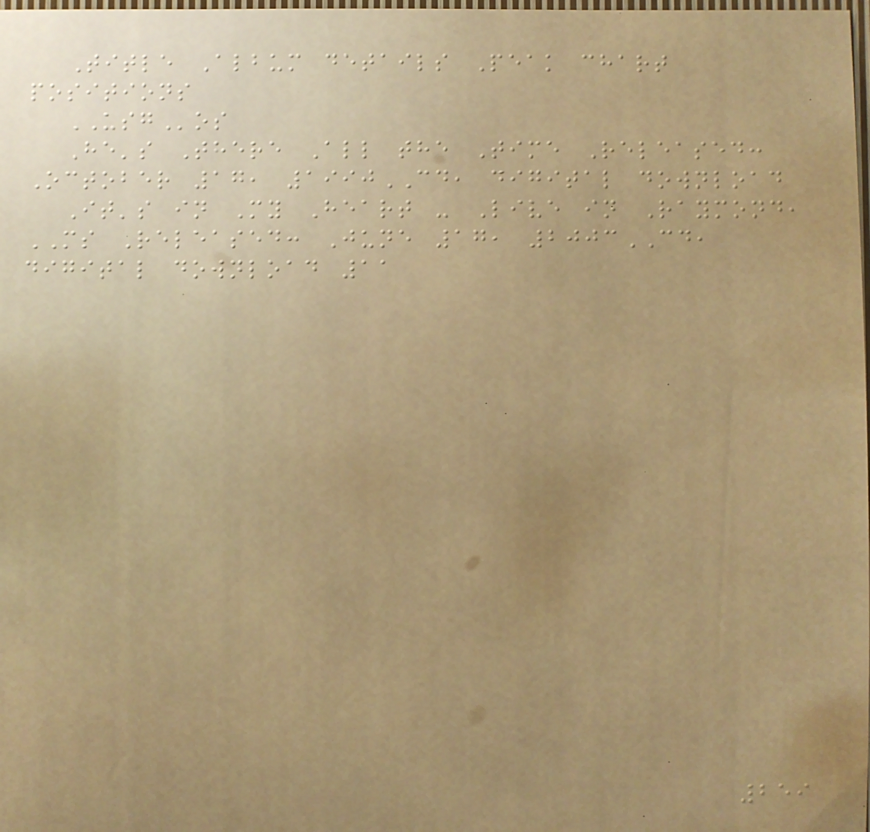Title Album details Peak chart
positions
USGos
He's There All the Time Released:
October 17, 1990CD, digital download
It's in My Heart - Live in Raymond,
MS Released: June 17, 2003CD,
digital download 11
259
